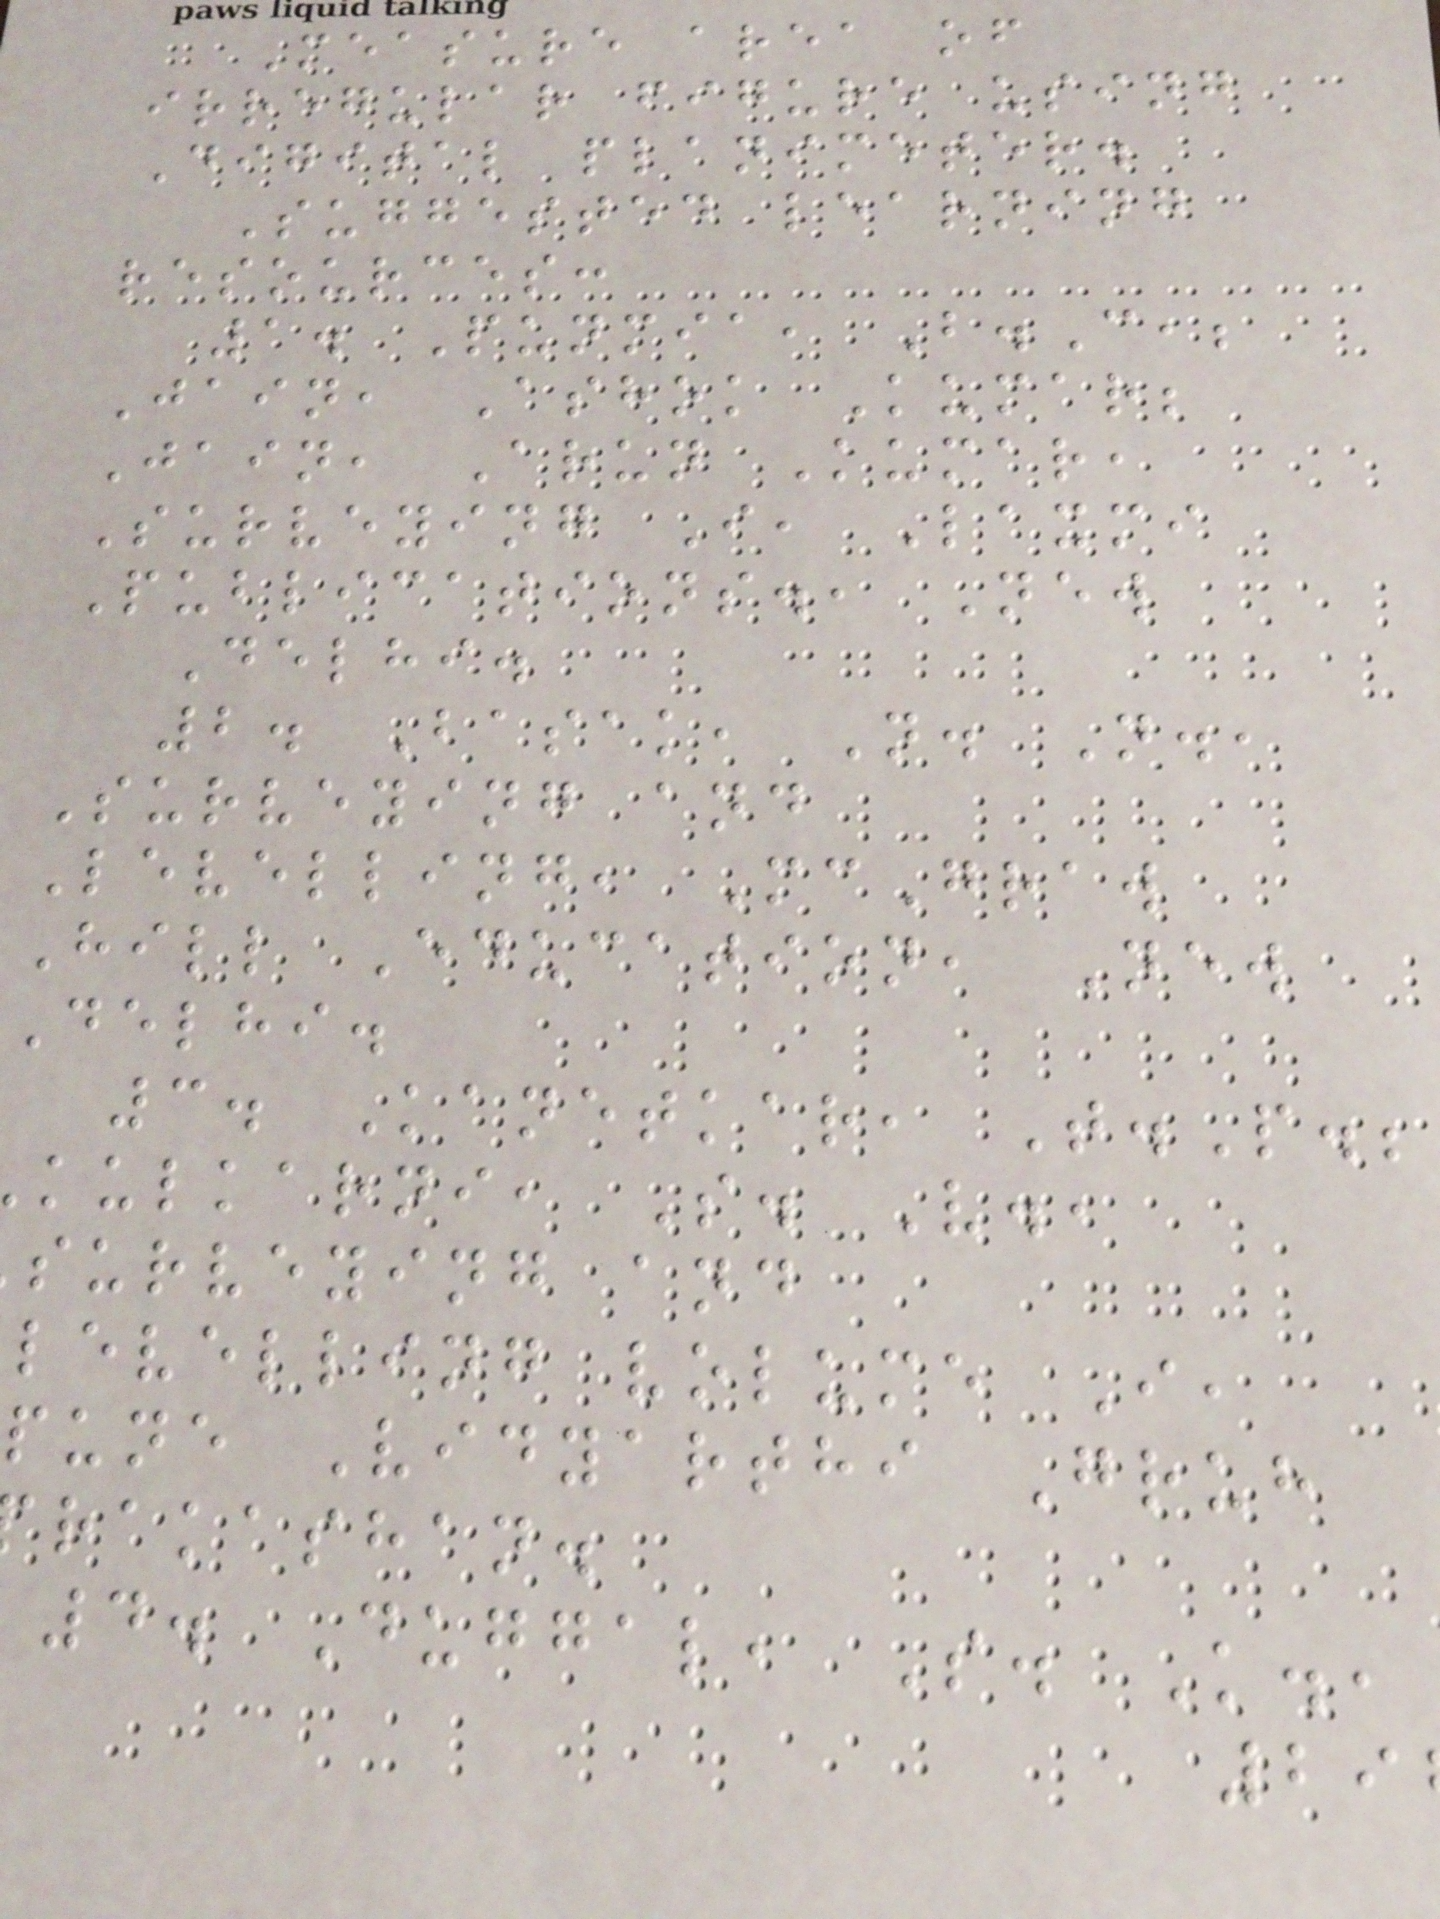Measure area of
irregular figure using
Digital planimeter.
Suggested learning
resources:
1. Punmia, B.C,;
Jain, Ashok Kumar;
Jain, Arun Kumar,
Surveying I, Laxmi
Publications., New
Delhi.
2. Basak, N. N.,
Surveying and
Levelling, McGraw
Hill Education, New
Delhi.
3. Kanetkar, T.P.;
kulkarni, S. V.,
surveying and
levelling volume I,
pune Vidyarthi Gruh
rakashan.
4. Duggal, S. K.,
